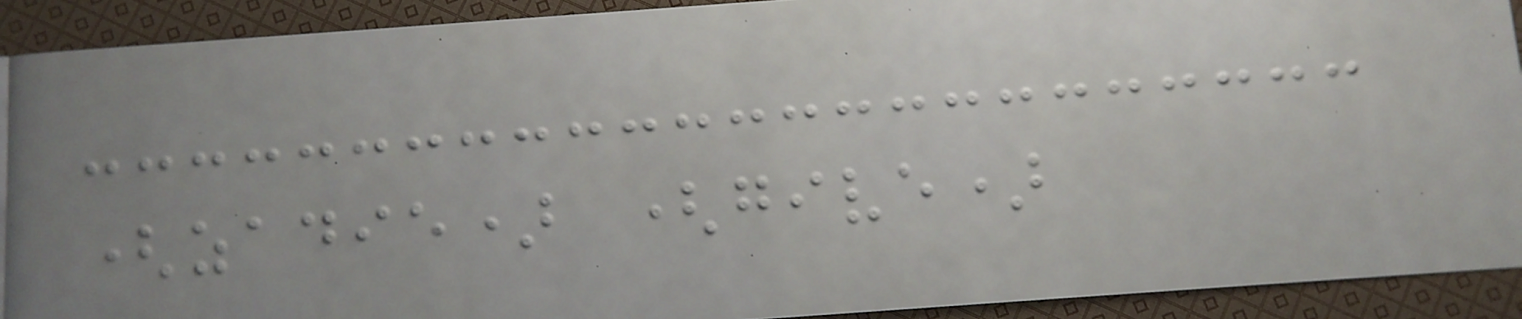(zadie) (give)
